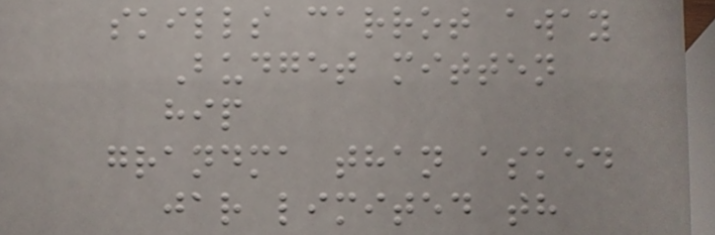skills carrot away
Budget mitten
hip
grandma than asked
jar limited th
